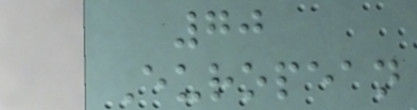70
European
